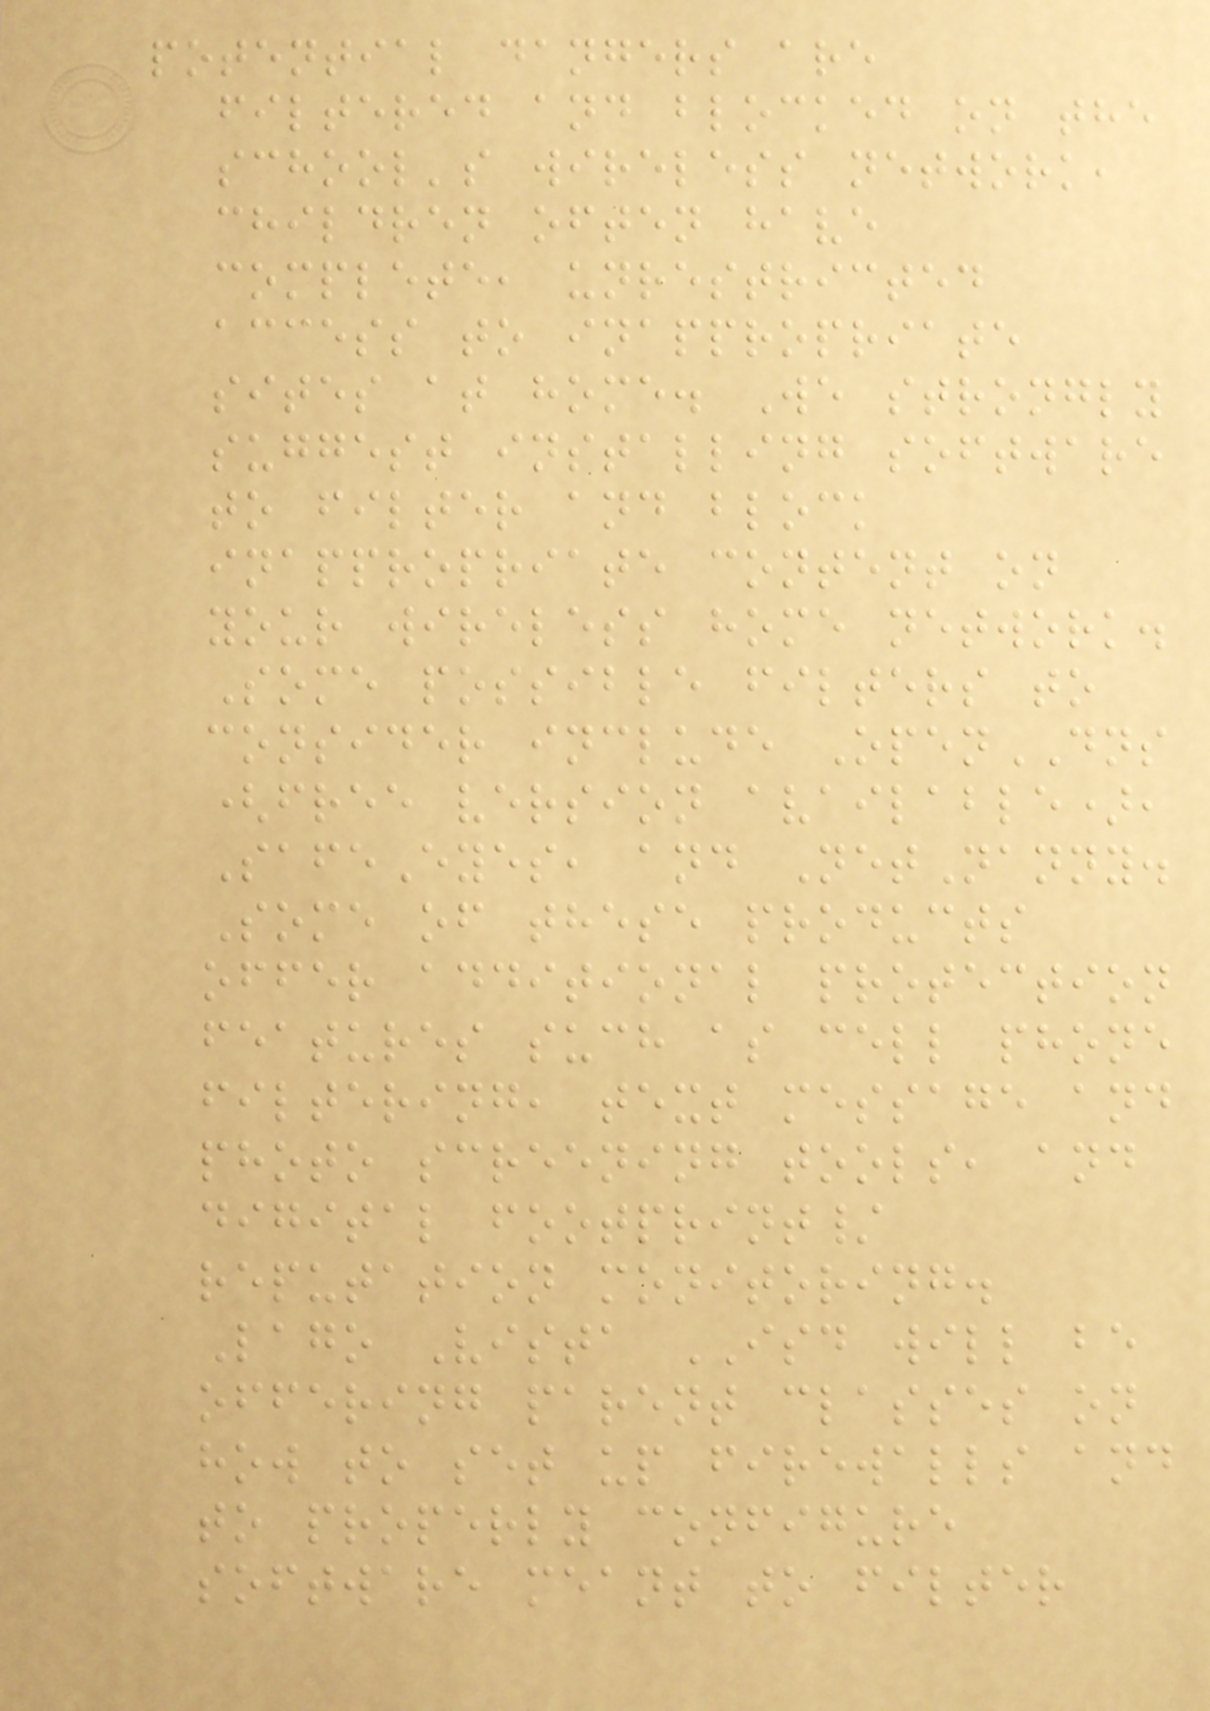potential dangers are
filtered and blocked on the
school's wireless network,
children often have
complete, unrestricted
access to inappropriate
sites at home. We strongly
suggest installing software
to filter and block
inappropriate content on
your wireless home network.
Some possible filters to
consider include OpenDNS
(free version available),
SafeEyes, and NetNanny.
Some of these products
offer additional protection
features such as cell phone
filtering, text message and
photo screening tools, and
digital footprint/
reputation monitoring.
Lago Vista ISD will be
offering parent classes on
how to set up firewalls and
to properly configure
software meant to filter
